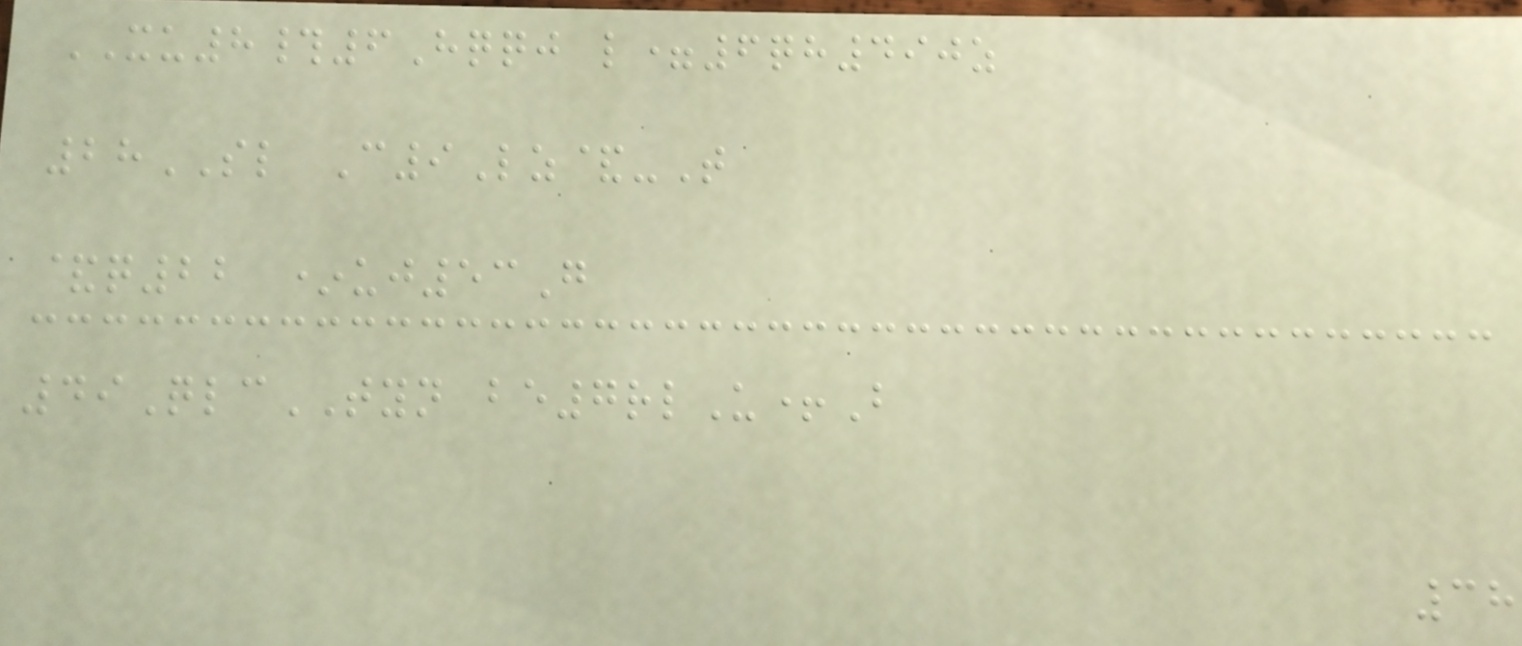XU8#6Hqqj l=6qh490z
28SL C9Lz&-T
&q22 *uj53G
49QlcTYN be7rlU+B
38
